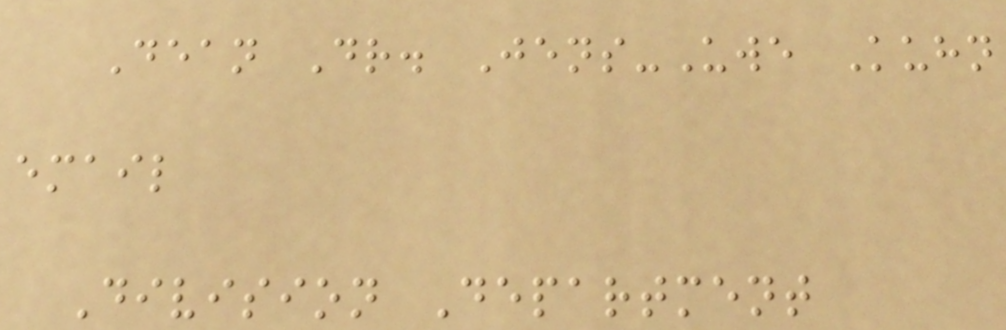Dean Dr. Jens-Uwe Kuhn
email
Division Department
